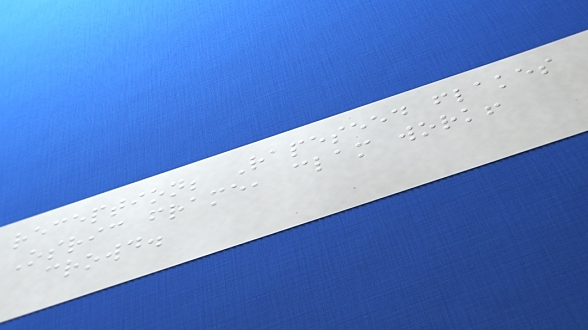reception; Rapeseed flakes
Osric frame, clam work!
crowd.
